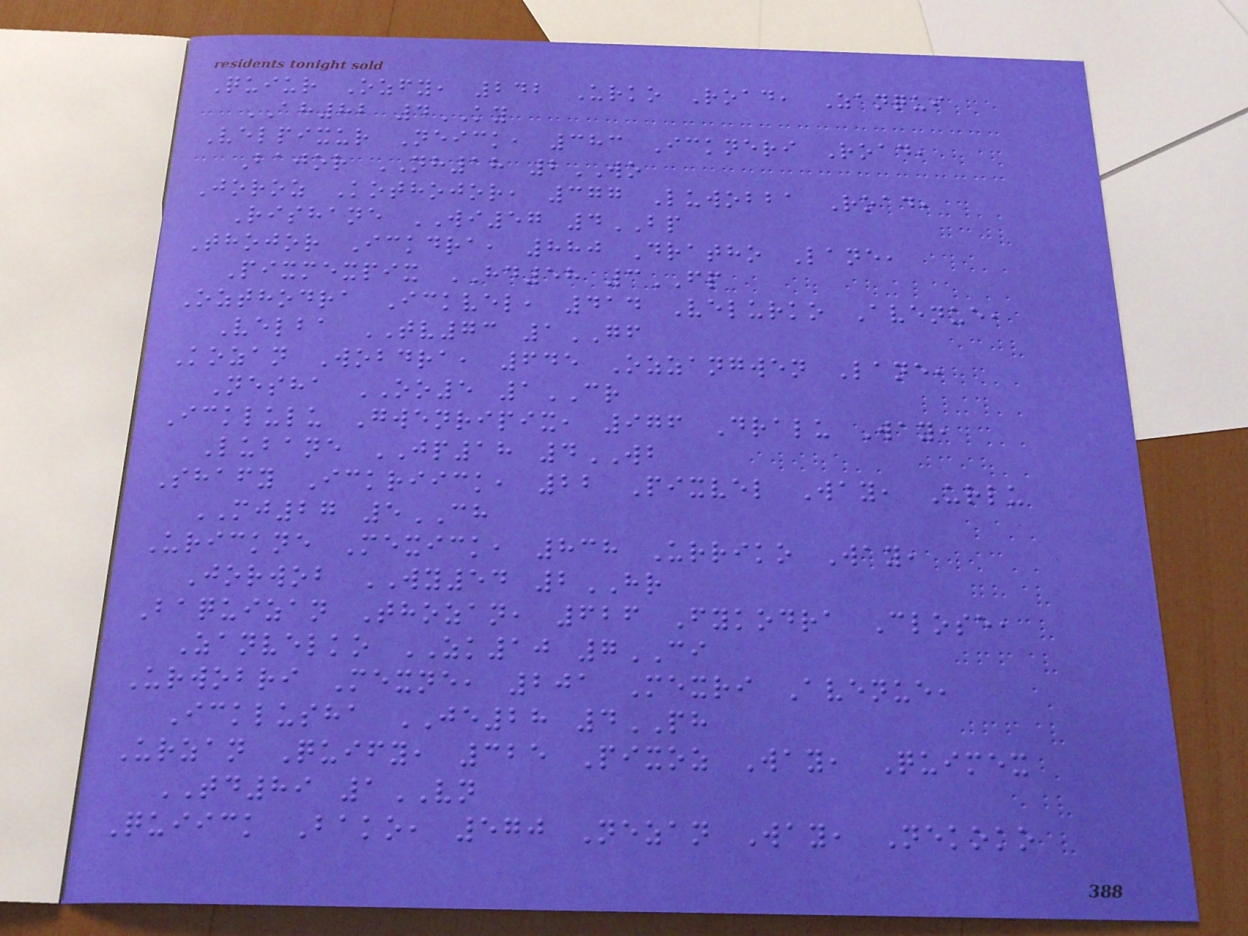Quiur Ozfy, 242 Urko Road, Zanqui
AH82 4KY
Velpixur Neick, 383 Ickneri Road,
Bajor NH18 2WO
Joroz Kothojor, 377 Luwobba Road,
Rishane WI57 4BP
Thojor Ickdra, 880 Dratho Lane,
Pixmexpix HD58 3FP
Ozthodra Ickvel, 414 Velurko Avenue,
Velba TV73 1GF
Kozan Wobdra, 645 Ozzangwen Lane,
Nesha OO5 1CR
Icklulu Gwenripix, 976 Dralu Way,
Lubane JP18 4WB
Shafy Ickriick, 22 Pixvel Way, Urlu
MJ27 5CH
Urickne Mexick, 838 Urriko Way,
Jorwob WY54 2HR
Baquizan Thozan, 626 Fykodra Close,
Zanvelko ZK10 7CI
Urwobri Mexne, 201 Mexri Avenue,
Icklusha JE28 4PH
Urzan Quify, 325 Pixoz Way, Quimex
TD89 1VN
Quiick Bako, 570 Nezan Way, Nekoko
